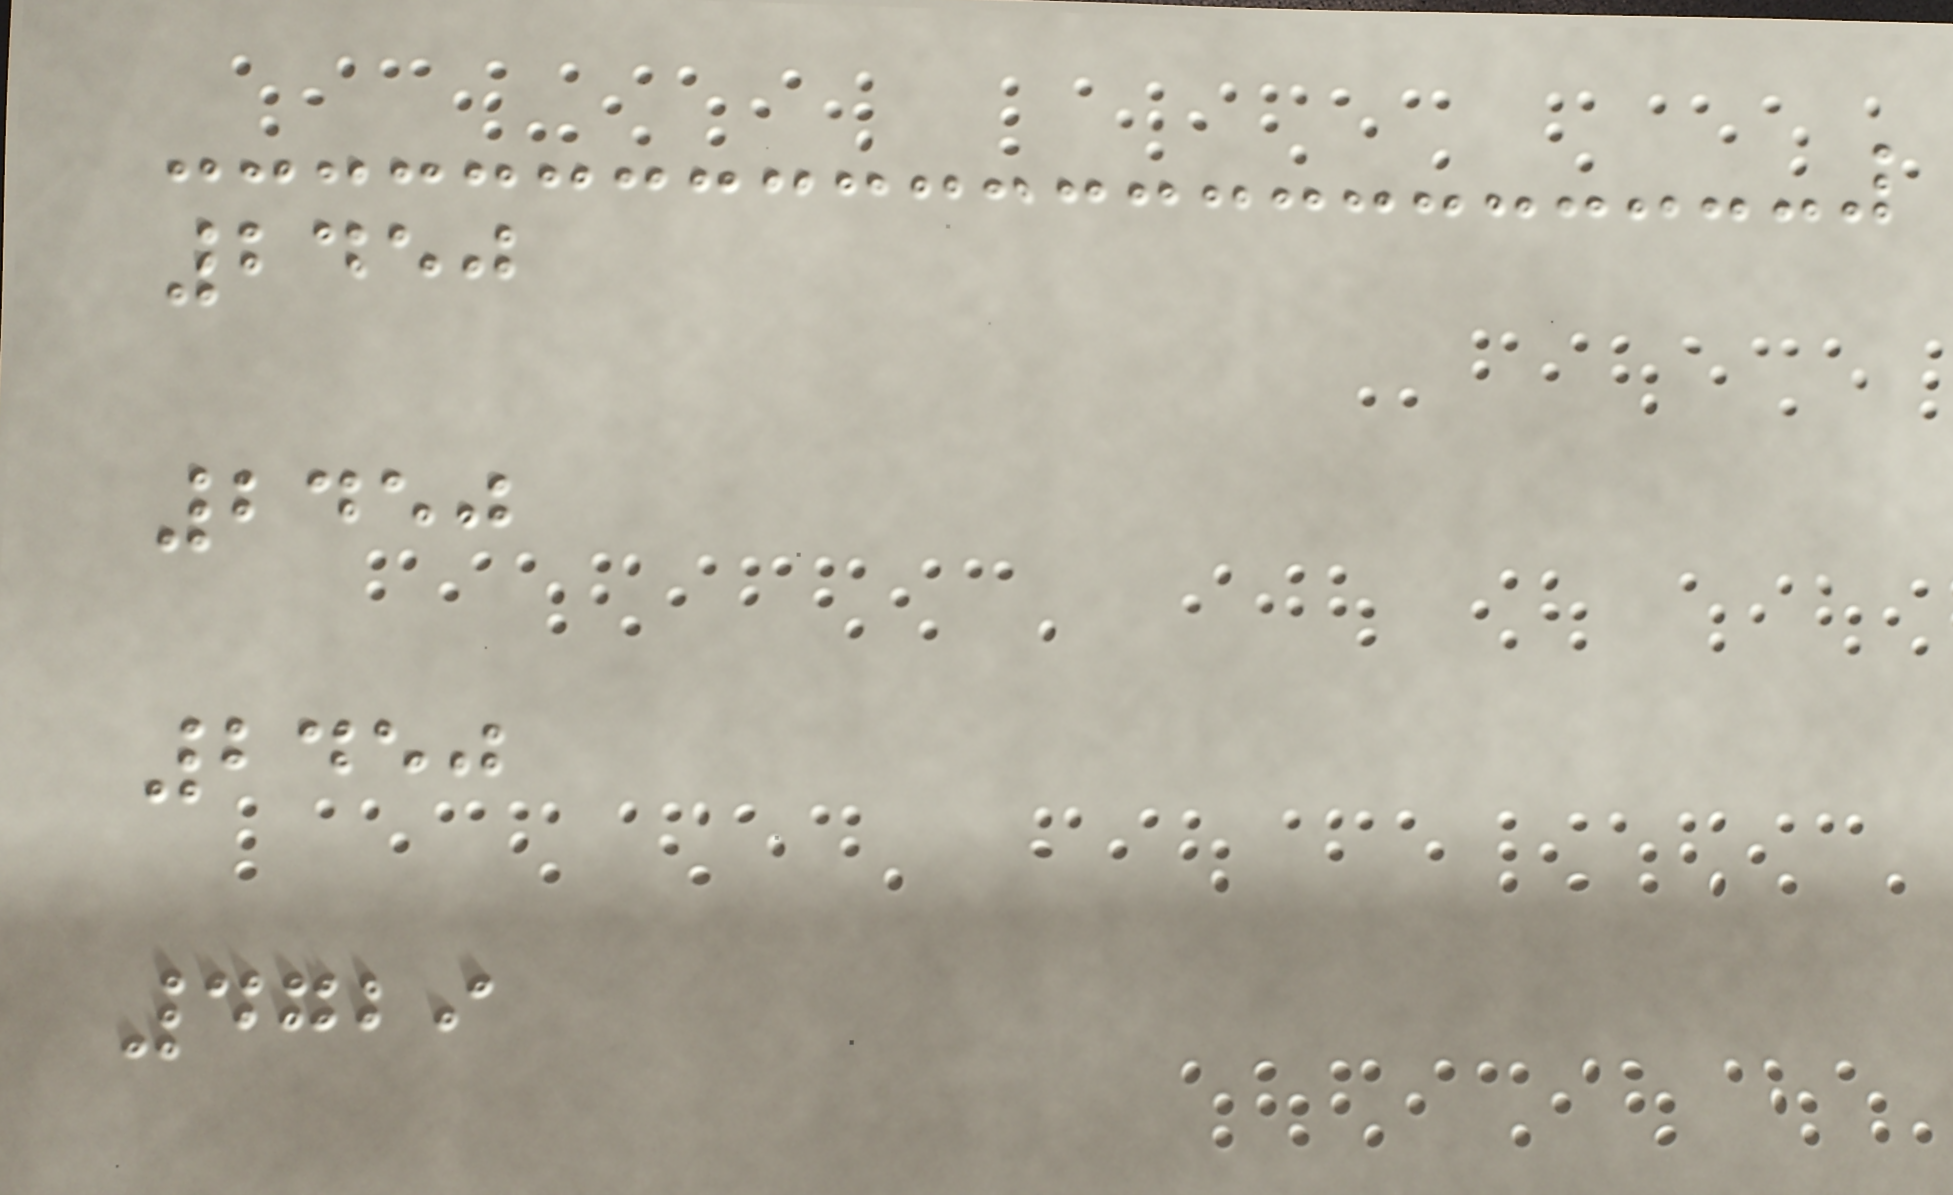2450
2450
2450
4729
